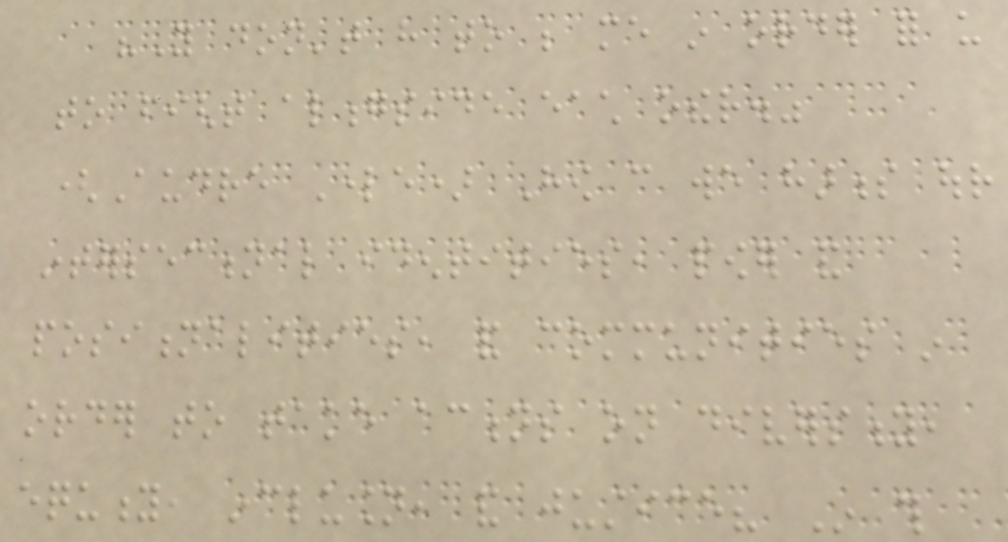"You don't have to be me in order for us
to fight alongside each other."
(Audre Lorde) How can we harness our
intersectional identities, power and
positionalities, and communities in
order to take actions on diversity,
equity, inclusion, and justice? In this
